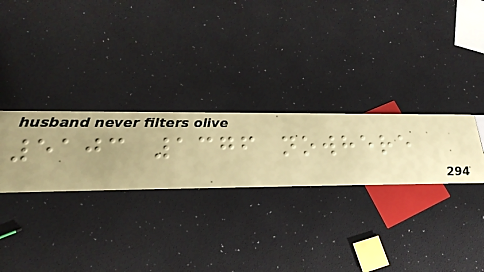5103 1376 nowhere
